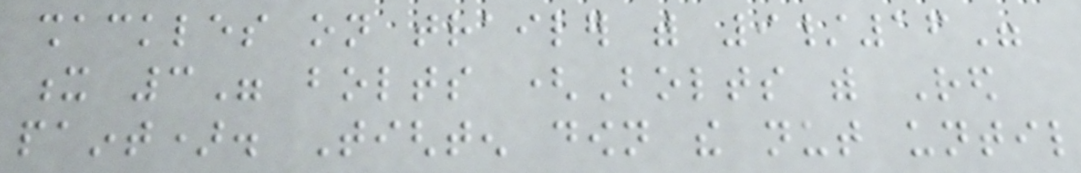shackles on trailer with 9/16"
x 3" bolts (Bolts with Red
paint). Tighten down the nut until
